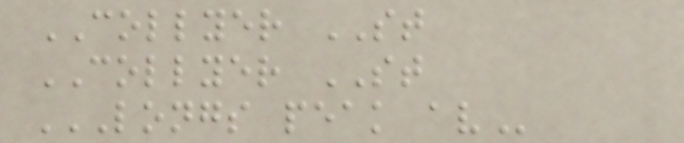COLLYER ST
COLLYER ST
LONGS PEAK AV
